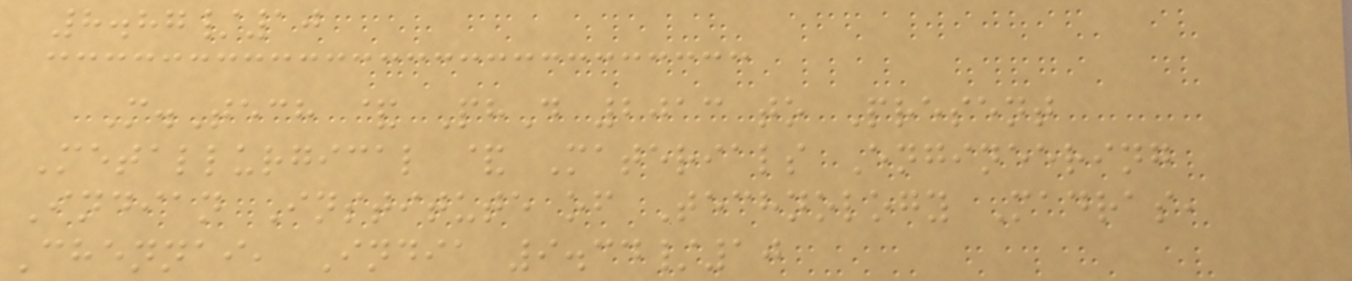8.87/10
M.Tech & PhD 2013 to Present
Metallurgical & Materials Engineering
Indian Institute of Technology Madras,
Chennai, India 9.34/10
